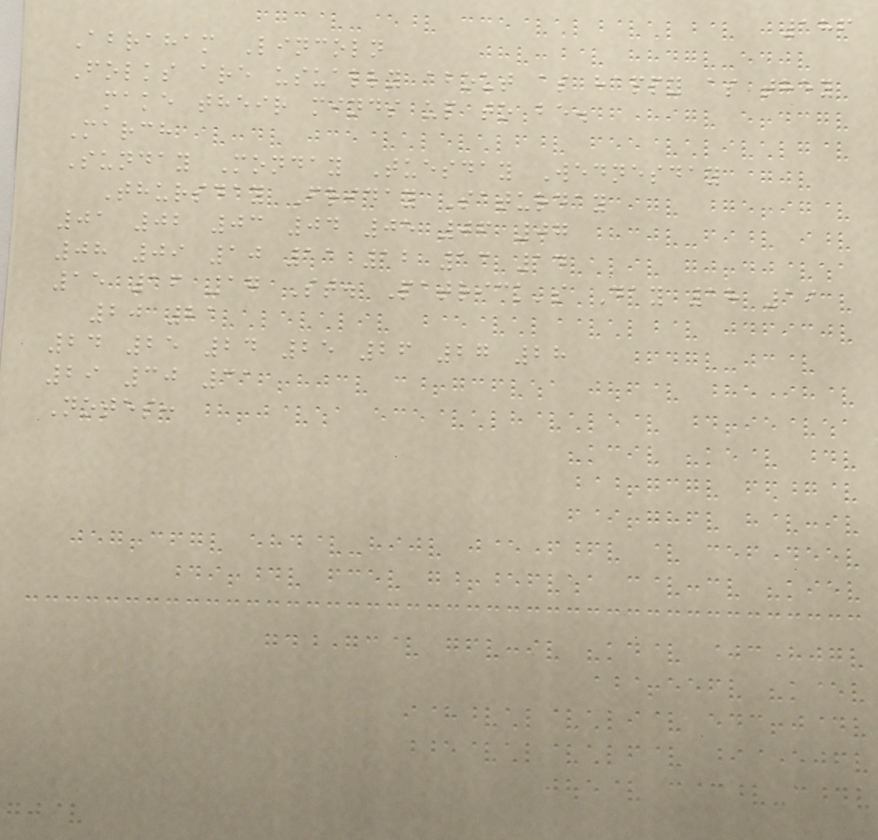186
Abraham Lincoln
Folks are usually about as happy as they
make their minds up to be.
March
Sunday Monday Tuesday Wednesday
Thursday Friday Saturday
01 02 03 04 05 06 07
08 09 10 11 12 13 14
15 16 17 St. Patrick's Day 18 19
20 21
24 25 24 25 26 27 28
29 30 31
Notes:
